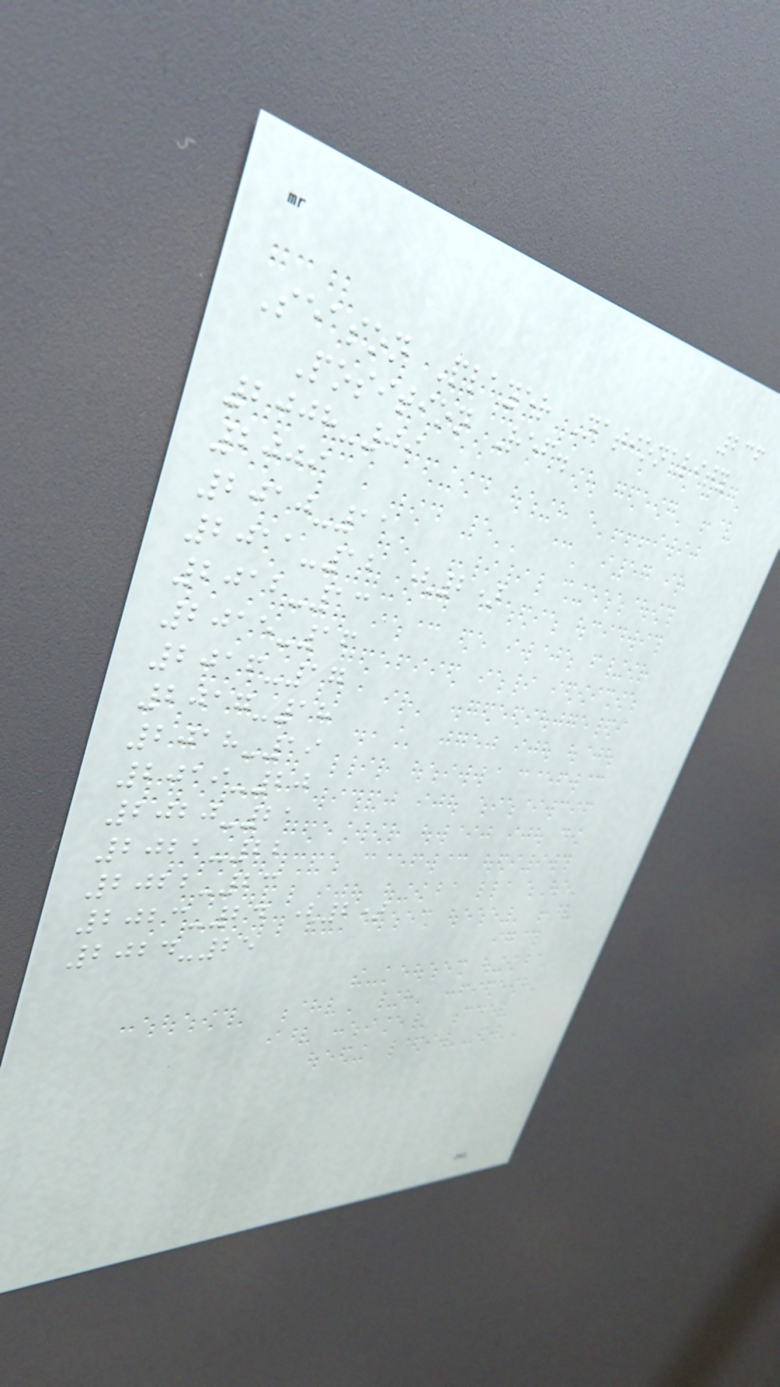236
Season Player Nationality
Position Ref.
2008-09
2009
2010-11
2011-12 (2)
2012-13
2015-16
2016-17
2017-18
2018-19
2019-20
2020-21
2021-22
2022-23
2023-24 (2)
2024-25
